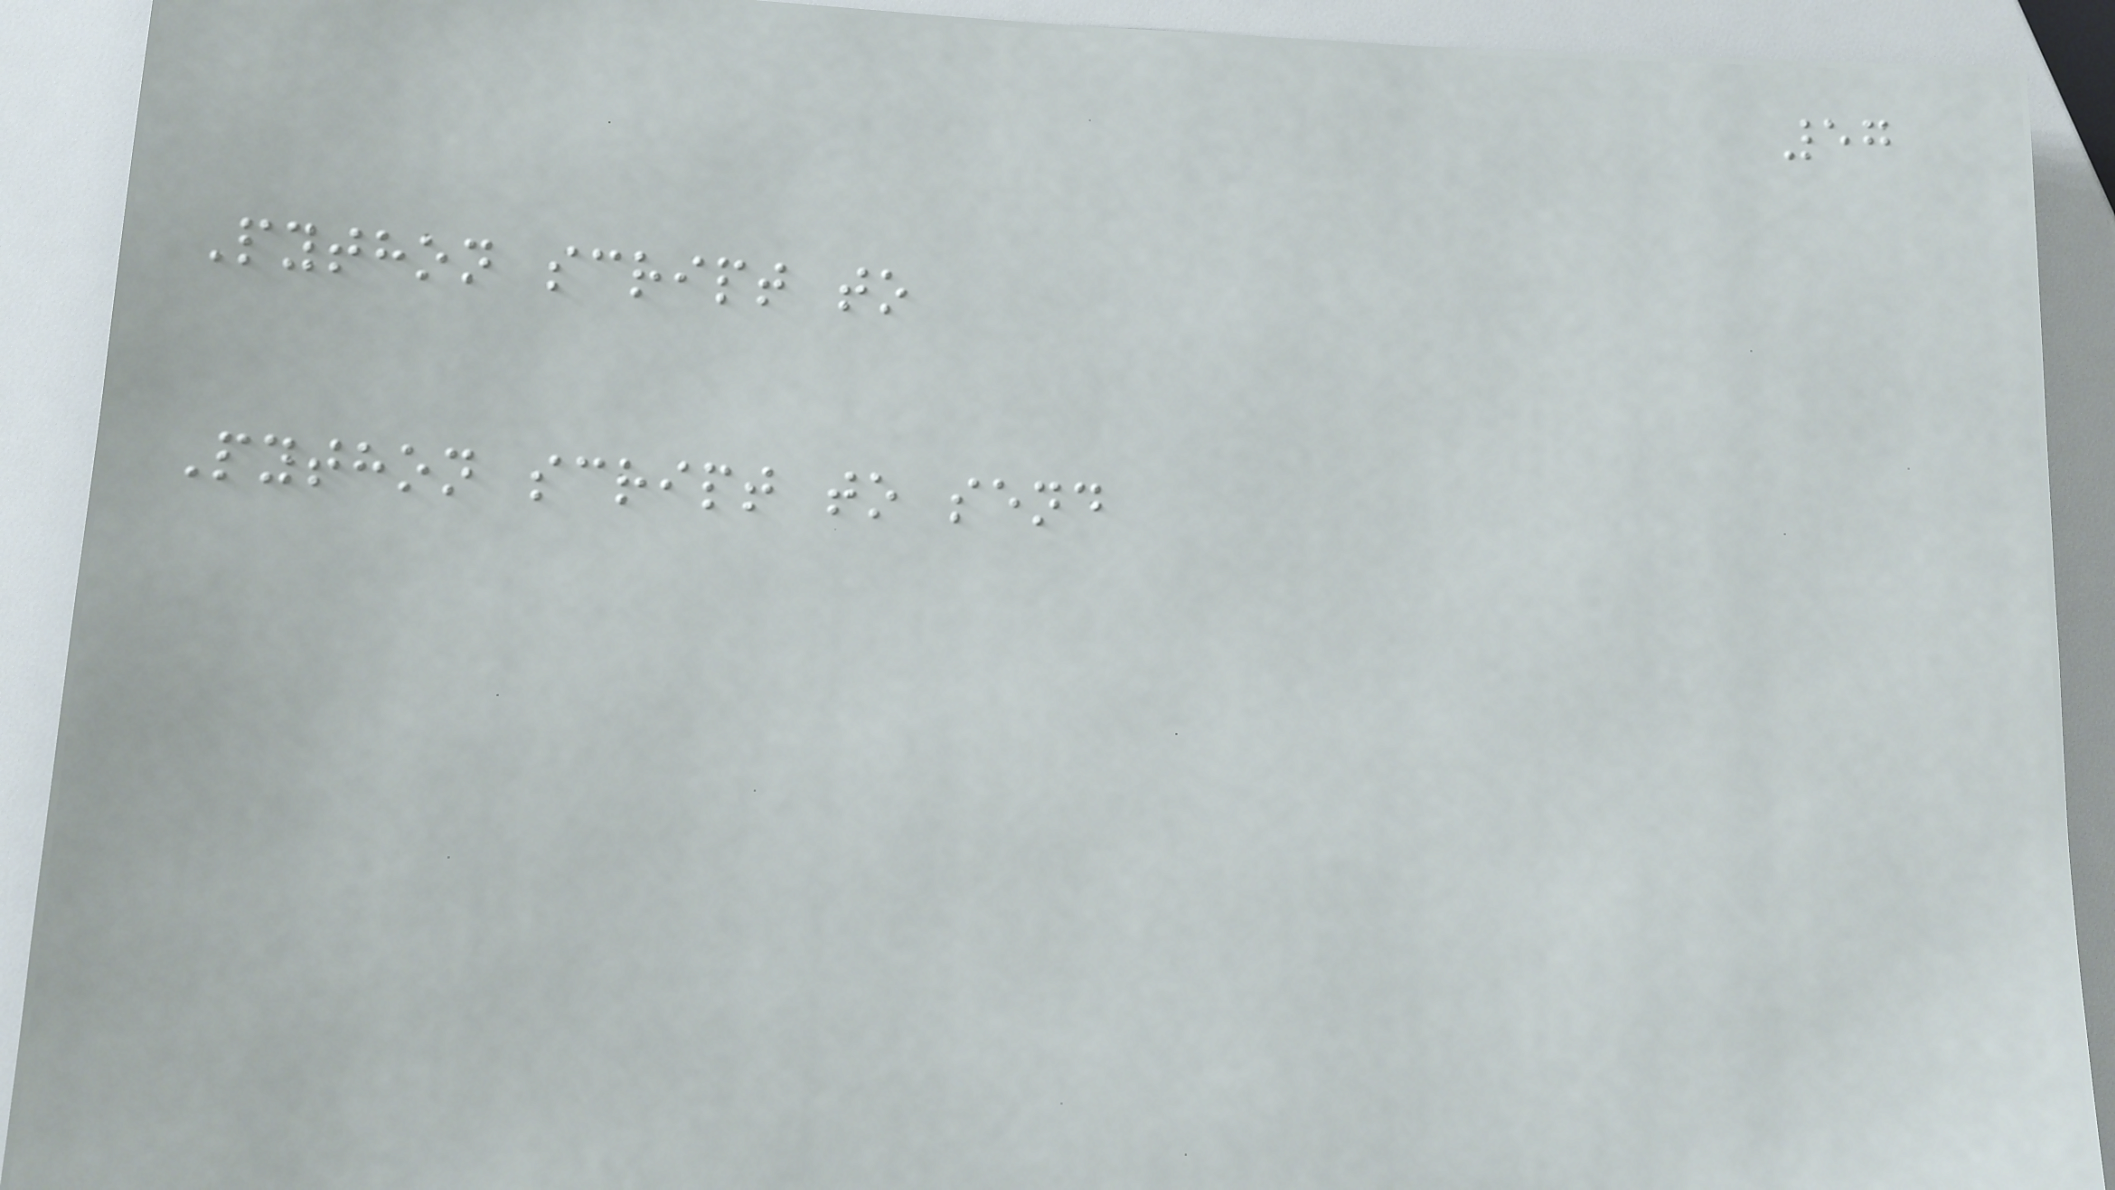57
Python script to
Python script to send
